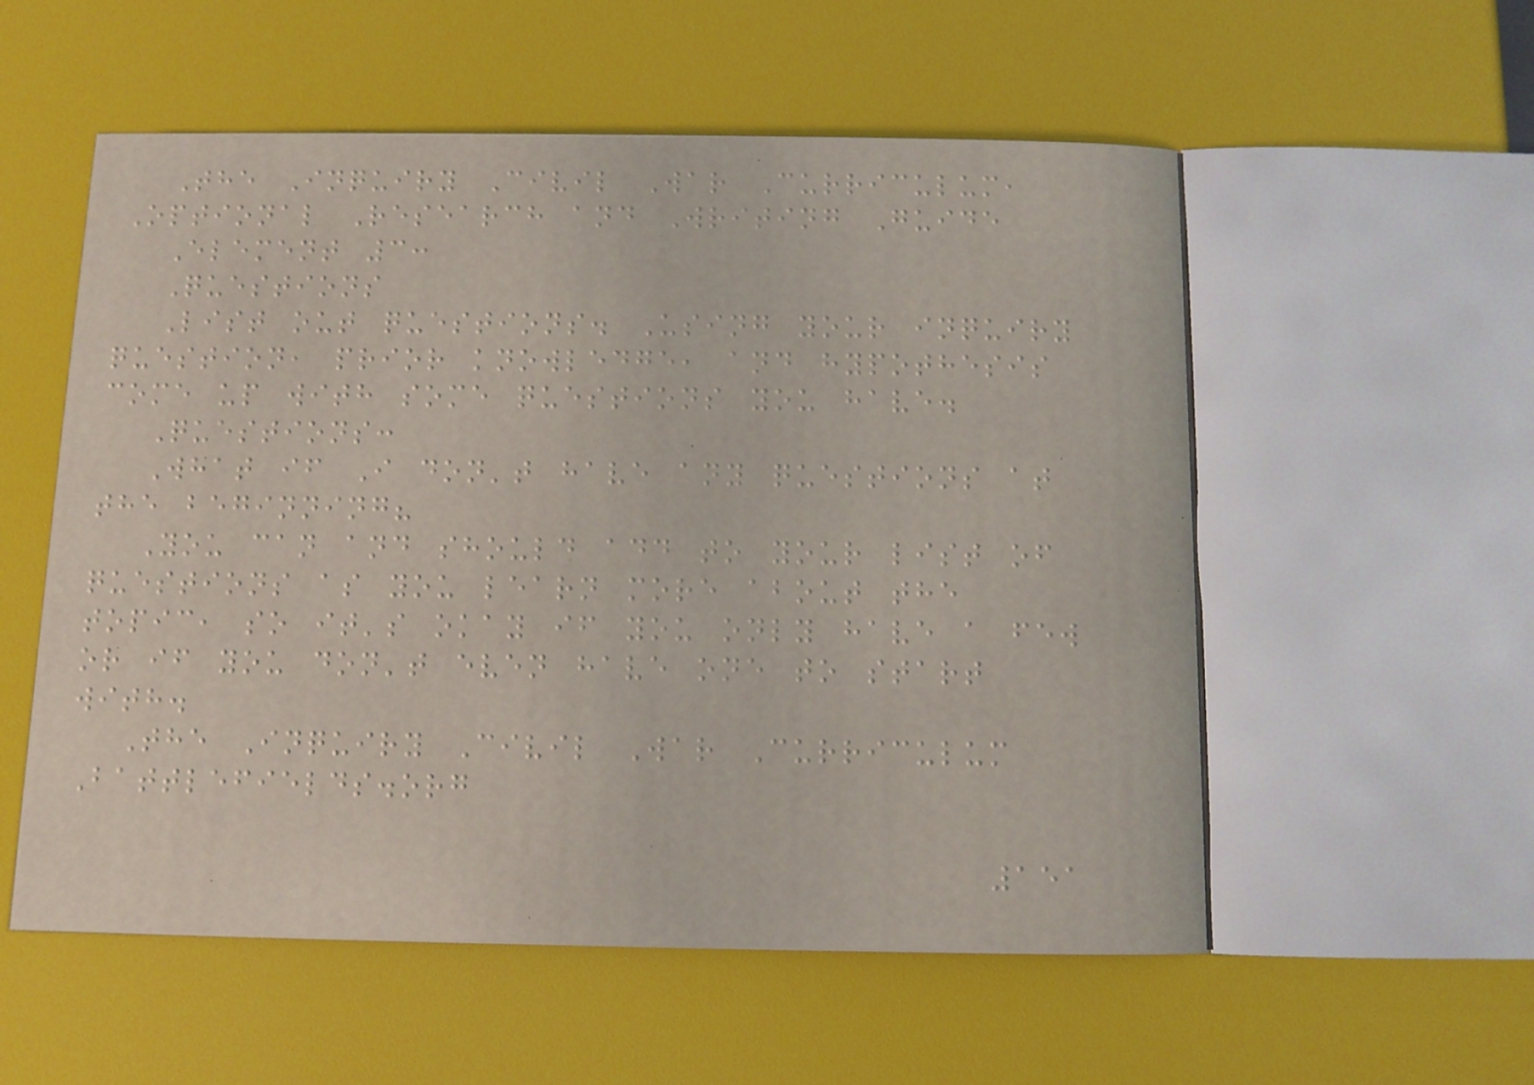The Inquiry Civil War Curriculum,
Optional Research and Writing Guide
Element 3:
Questions
List out questions. Using your inquiry
question, prior knowledge, and hypothesis
come up with some questions you have.
Questions:
What if I don't have any questions at
the beginning?
You can and should add to your list of
questions as you learn more about the
topic, so it's okay if you only have a few
or if you don't even have one to start
with.
The Inquiry Civil War Curriculum
Battlefields.org
151
